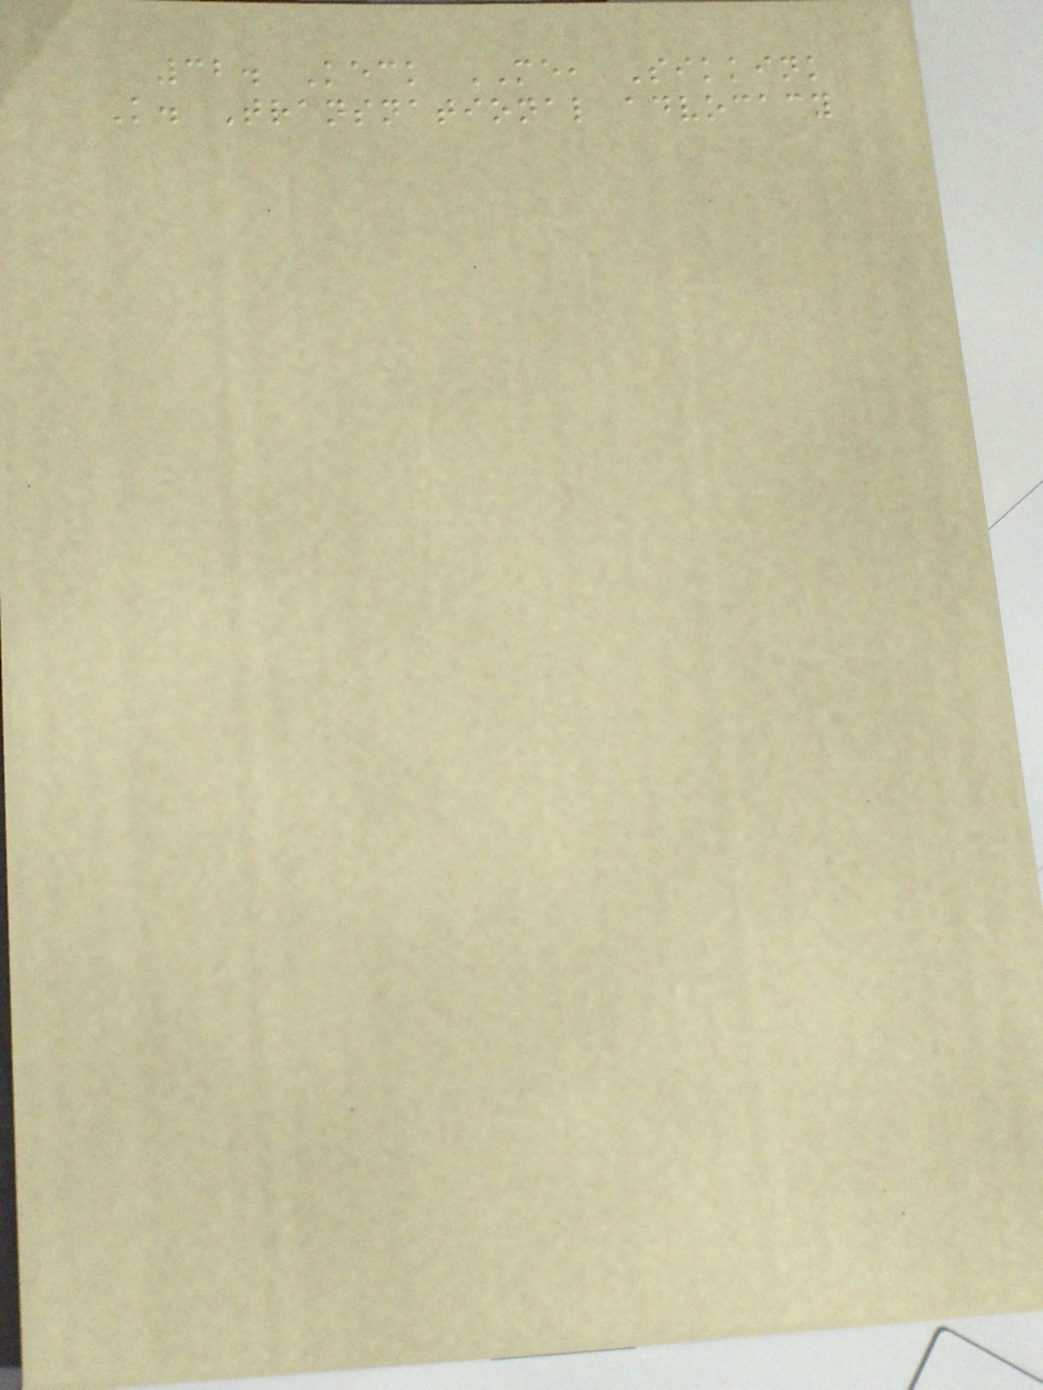32. Keck ME, Sikkink
K. Transnational advocacy
